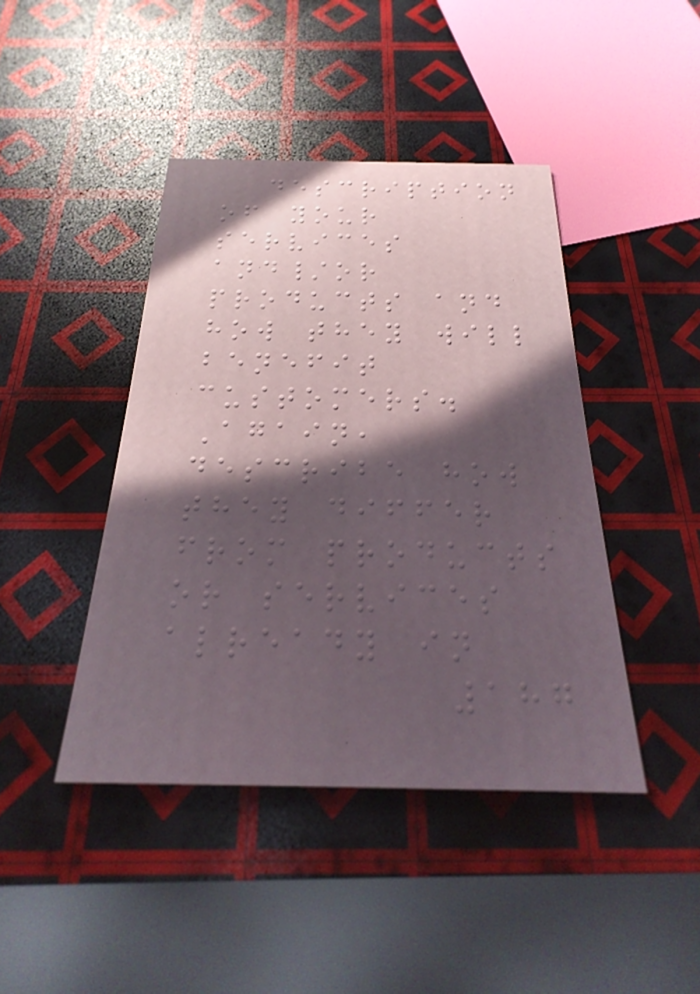description
of your
services
and/or
products and
how they will
benefit
customers.
Again,
describe how
they differ
from products
or services
already in
187
